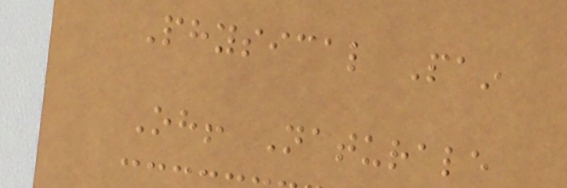Physical Pain
Oh! Naturale
